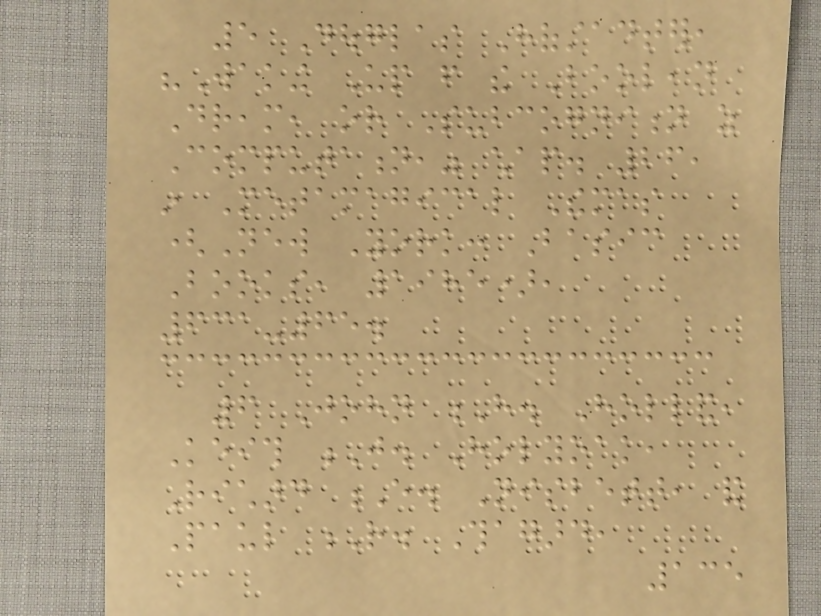5 Douglas Hofstadter,
"Waking Up from the Boolean
Dream, or Subcognition as
Computation," chap. 26,
in Metamagical Themas
(New York: Basic
Books, 1985),
631-65.
6 John H. Holland,
Keith J. Holyoak,
Richard E. Nisbett, and
Paul R. Thagard,
135
